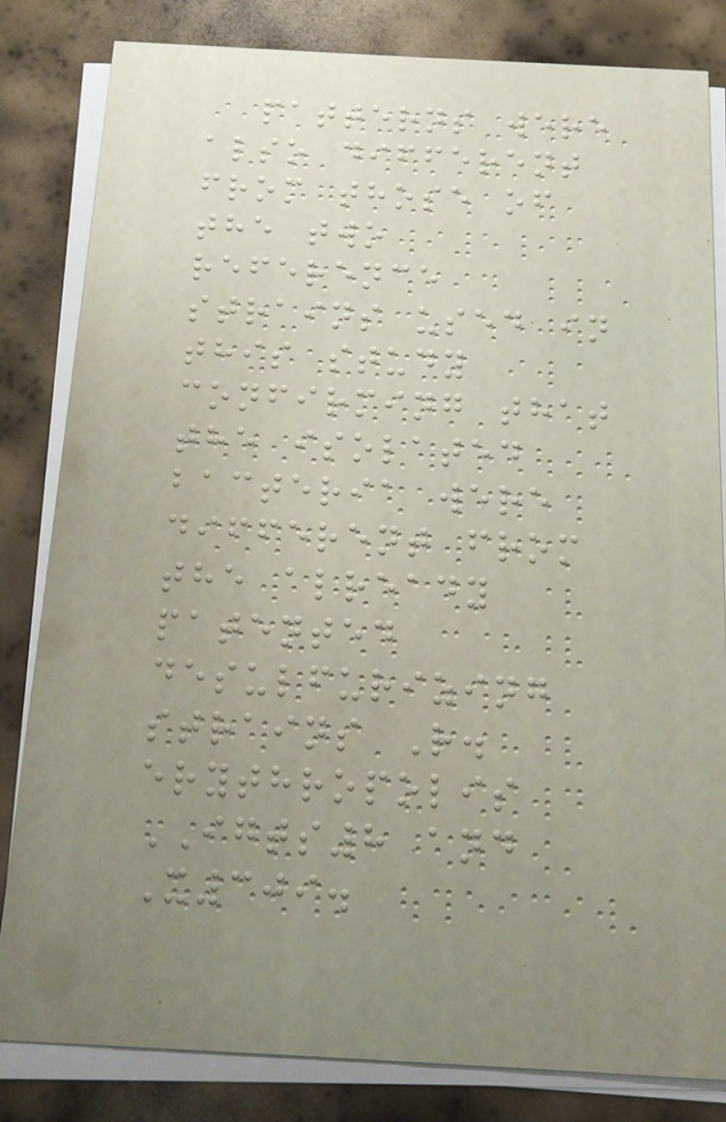patterns were
also different
from those of
the two
reference
strains used in
this study
confirming that
the isolated
bacteria were
different from
the already
patented
desulfurizing
strains R.
erythropolis
IGTS8 and
X309.
